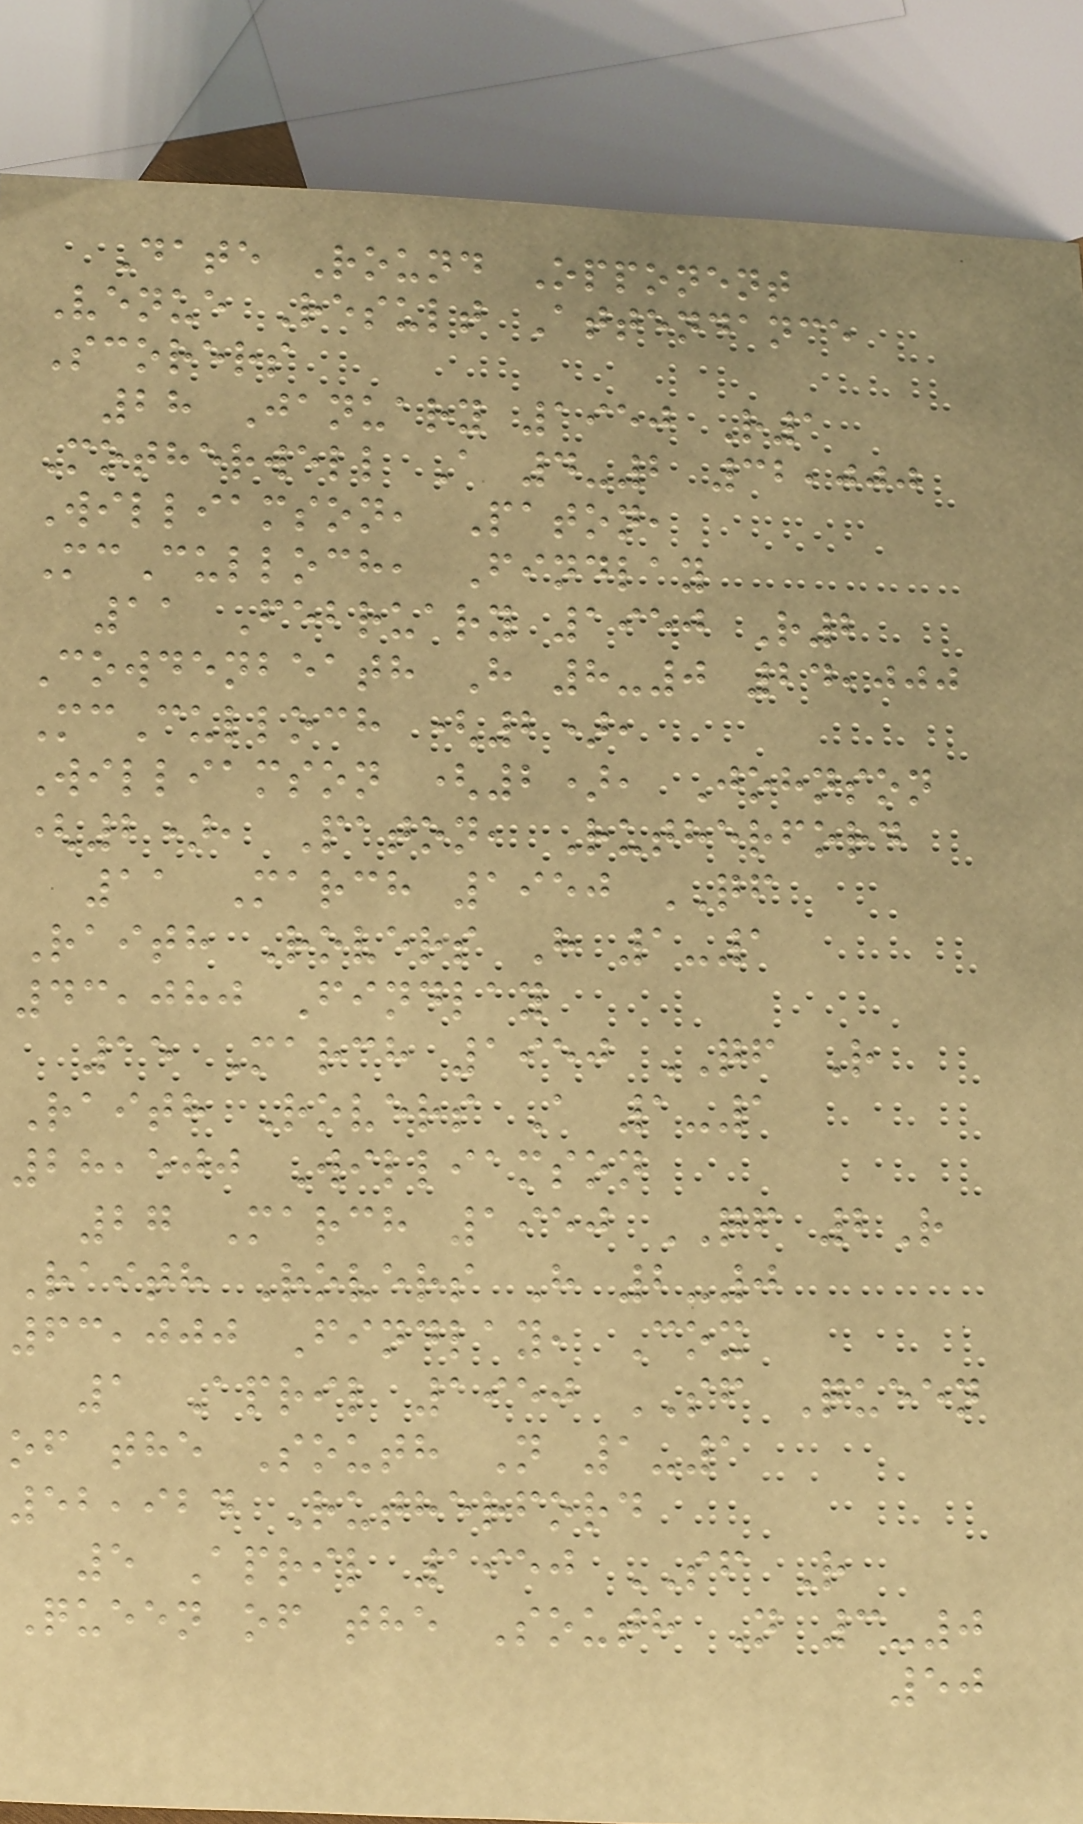Date Round Opponent
Venue Result Attendance
Scorers
28 January 1950 R1
Motherwell A 4-2 32,000
Williamson, Paton,
McCulloch, Findlay
11 February 1950 R2
Cowdenbeath H 8-0 24,000
McCulloch (2),
Williamson (2), Johnson
(2), Paton, Rutherford
11 March 1950 QF
Raith Rovers H 1-1
43,080 Findlay
15 March 1950 QF R
Raith Rovers A 1-1
28,500 Williamson
27 March 1950 QF 2R
Raith Rovers H 2-0
63,000 Findlay, Cox
1 April 1950 SF Queen
of the South N 1-1
52,924 Rutherford
5 April 1950 SF R
Queen of the South N 3-0
50
